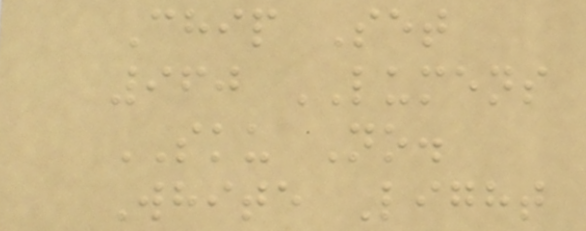Chip Set
960 LUMENS
SKU No.
White Light
